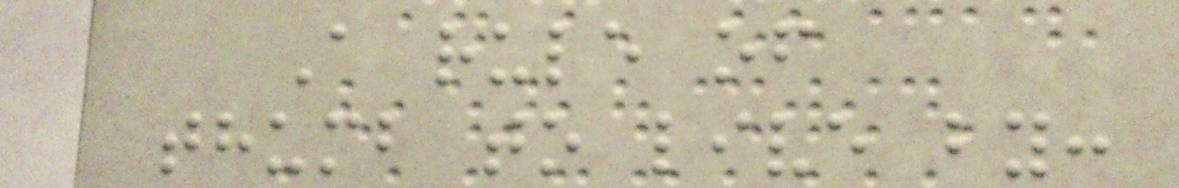A rule of
thumb to live by:
